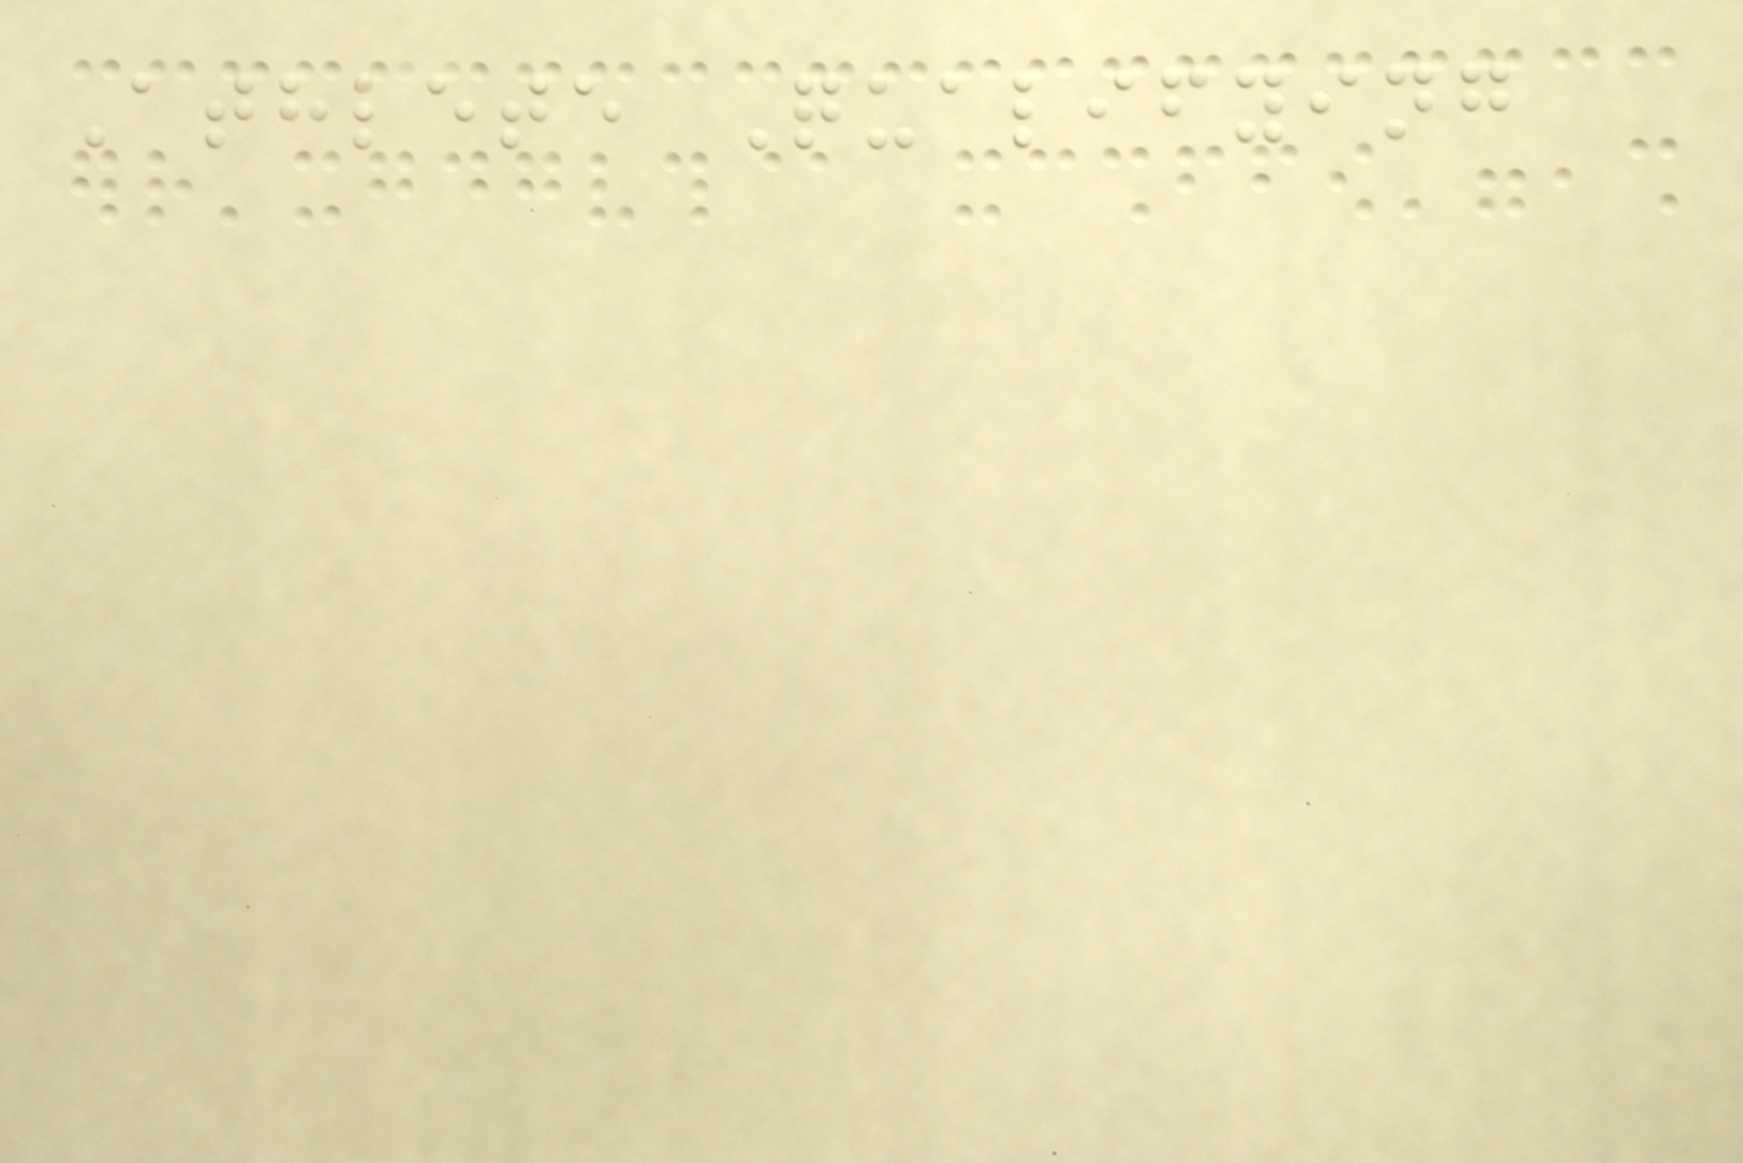Athlete Qualifying
